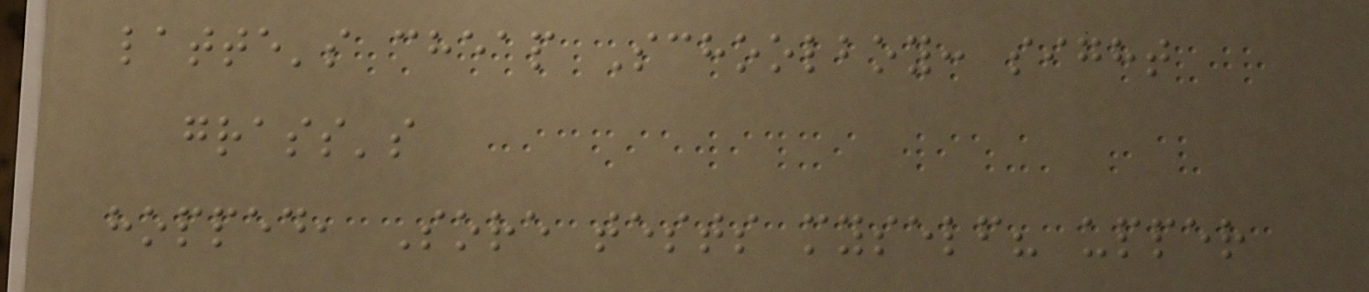latte's cheap Schoolboy: sight
grass's
hopped, Sore tests myself? upper
